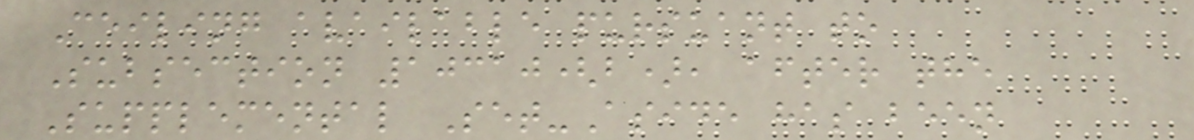Ceiling available pursuant to
Subsection 10310(b), after the
Supplemental Set-Aside has been
